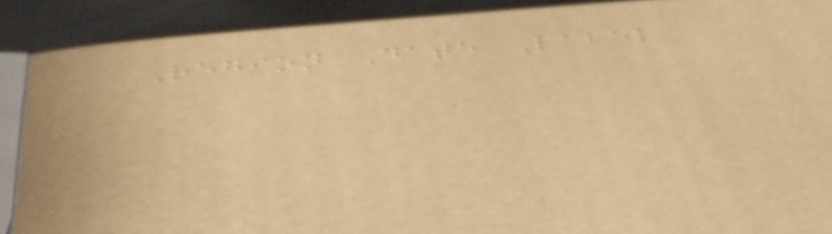Region Date Label
